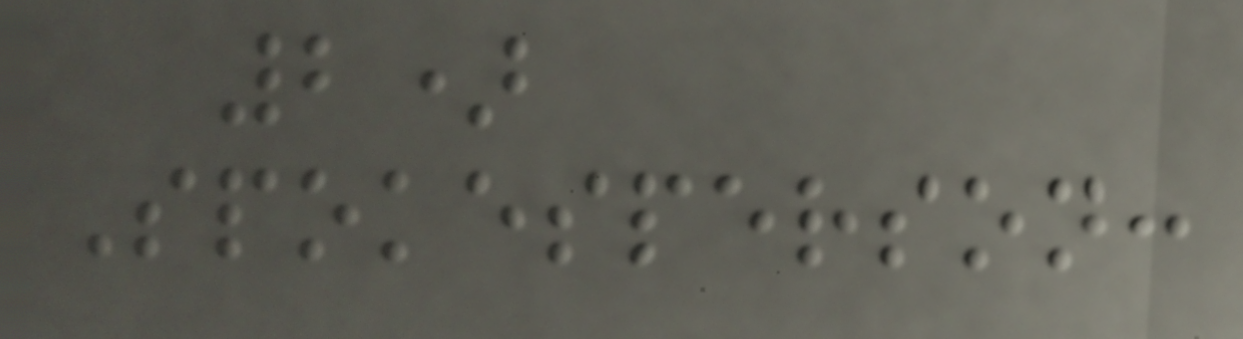2)
Spokesperson:
